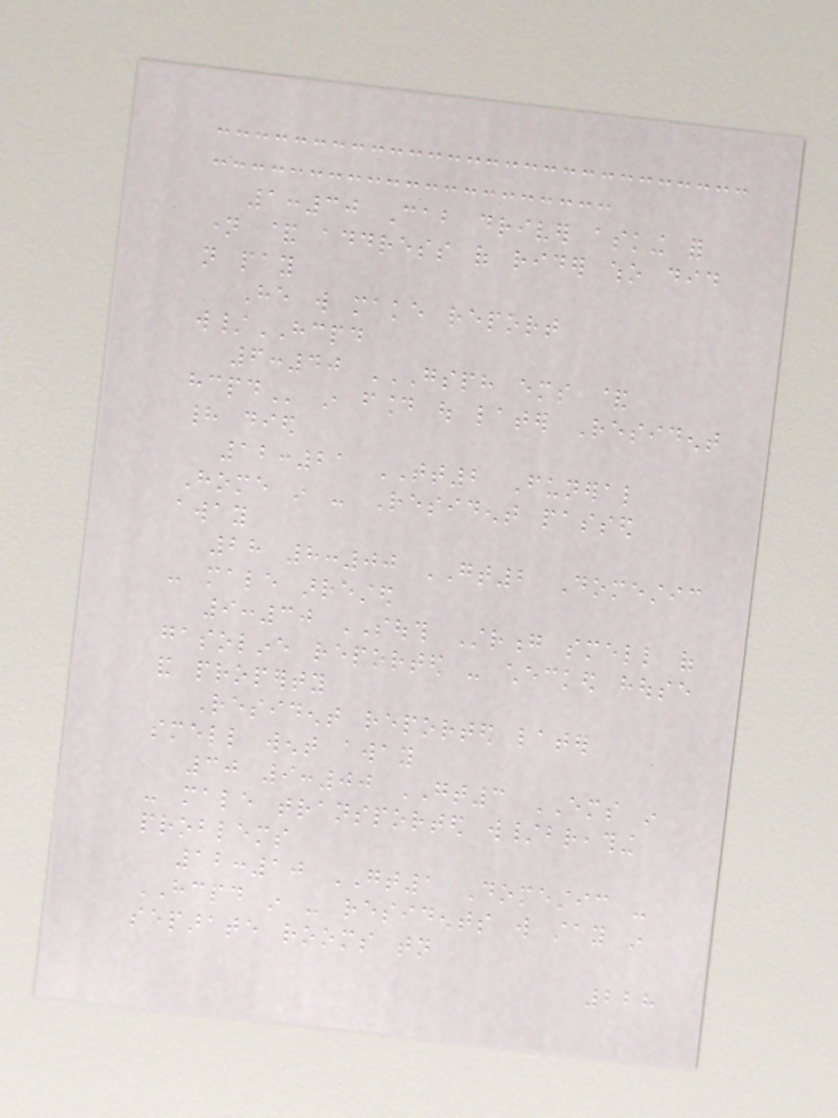1:30 Cab driver asking for
name & address of rider who did
not pay
He will make report
w/HCPD
6:40 GSPH EMS &
HCPD in found out later Resident
had died
12:21 TT2 Funeral
Home in - Resident passed
away
28 8:00 GT2 Domestic
- male arrested
9:30 SOUTH Strong smell of
gasoline reported - checked house
and property
Resident reported later
smell went away
30 9:00 GT3 EMS in
- male transported w/breathing
problems
12:10 GT1 Domestic -
HCPD in - residents will stay in
separate rooms tonight
228
